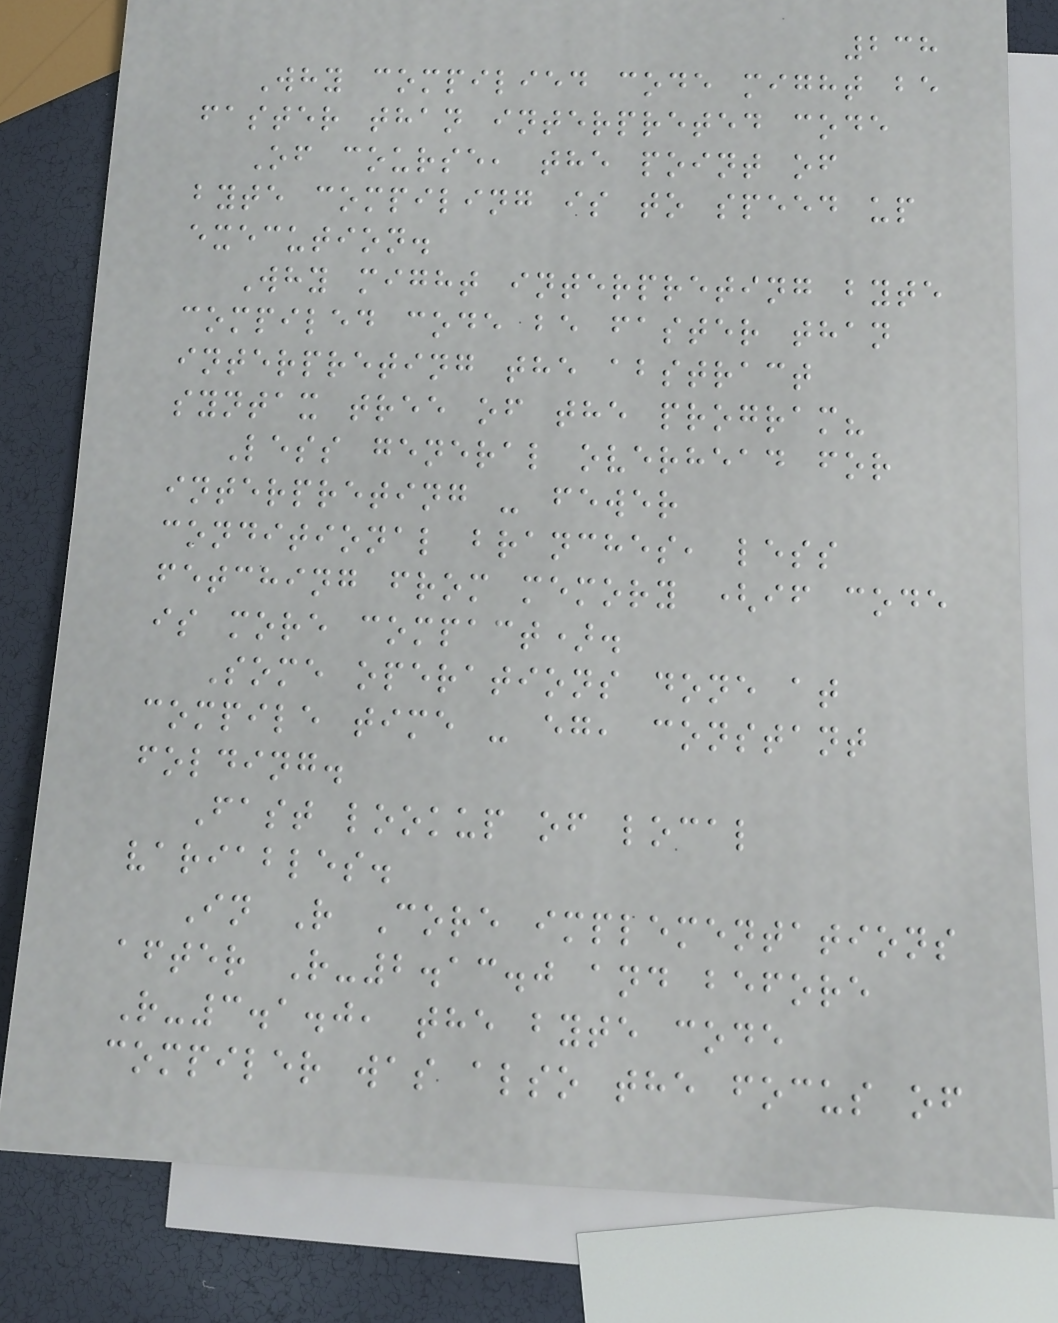238
Why compilied code might be
faster than interpreted code
Of course, the point of
byte compiling is to speed up
execution.
Why might interpreting byte
compiled code be faster than
interpreting the abstract
syntax tree of the program?
Less general overhead for
interpreting - fewer
conditional branches, less
fetching from memory (if code
is more compact).
Some operations done at
compile time - eg, constant
folding.
Fast lookup of local
variables.
In R Core implementations
after R-2.13.0 and before
R-3.1.0, the byte code
compiler was also the focus of
